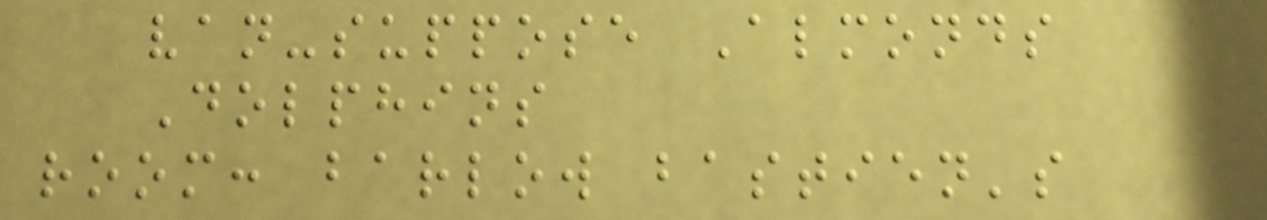van-suppose Almonds
Dolphins
room: barlow bastien's
